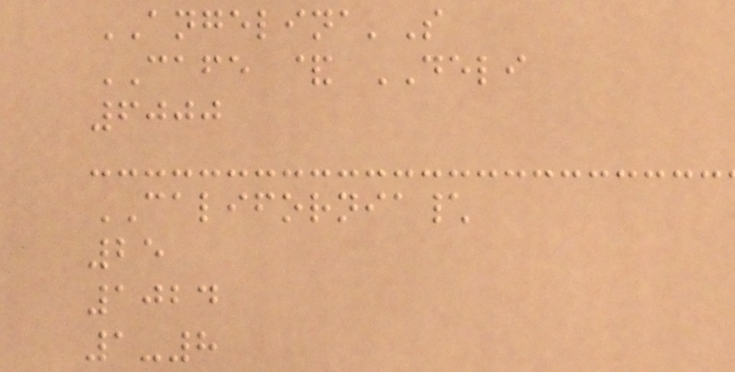ANGELINA'S
CAFE & DELI
6000
CALIFORNIA\
25
1024
1-8
